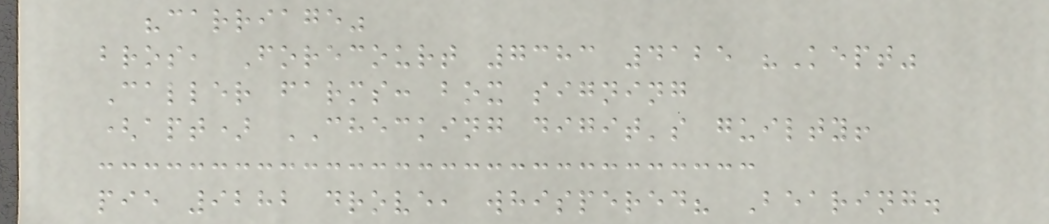"carriage"
bros, Forecourt 7383 4125 "Kept"
Caller farms: box signing
(apt) CHECKING digit's guilty!
pie 9282 drove, whispered? Bearing.
